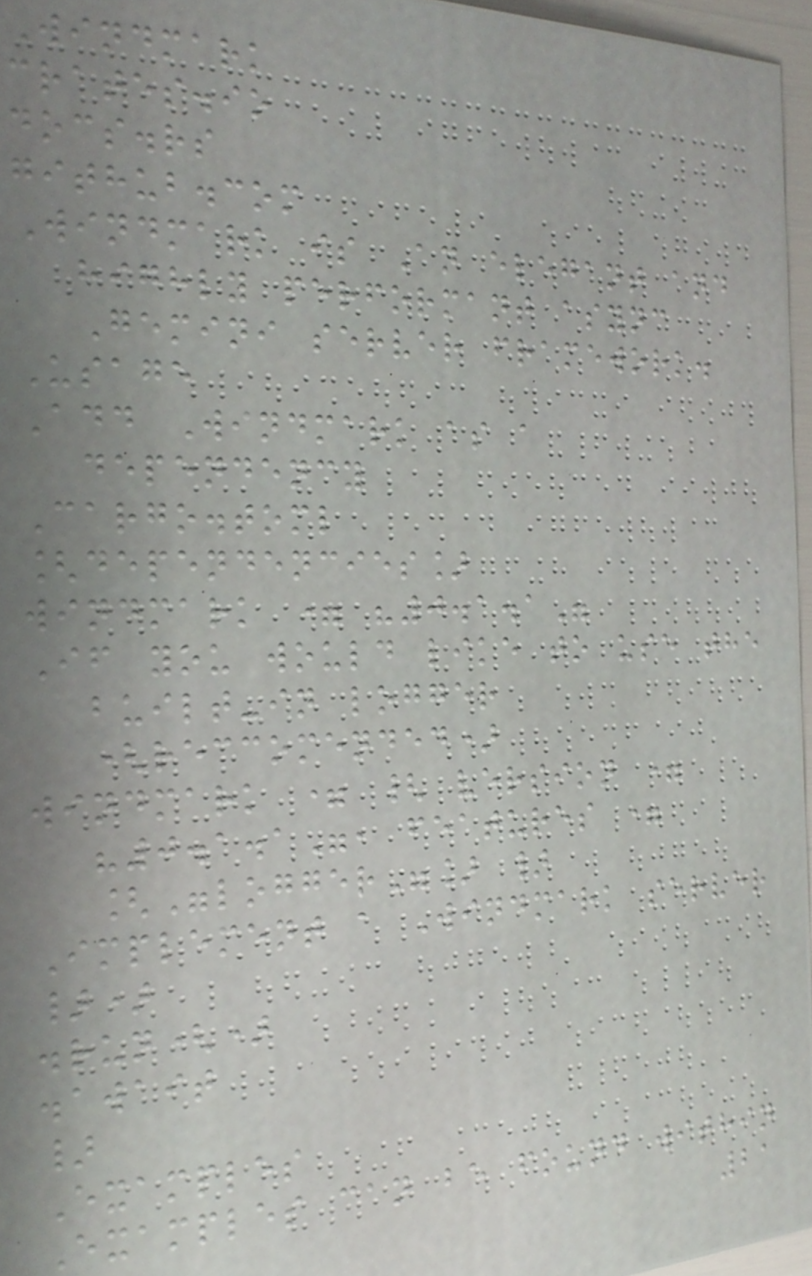Windmark
crates.io
docs.rs
github.com
Windmark is An elegant and
highly performant async
Gemini server framework.
Usage
Add Windmark as a
dependency
Cargo.toml
[dependencies]
windmark = "0.1.1"
If you would like to use the
built-in logger
(reccomended)
windmark = { version =
"0.1.1", features =
["logger"] }
Implement a Windmark server
})
.run()
.await
}
Examples
Examples can be found within
21
